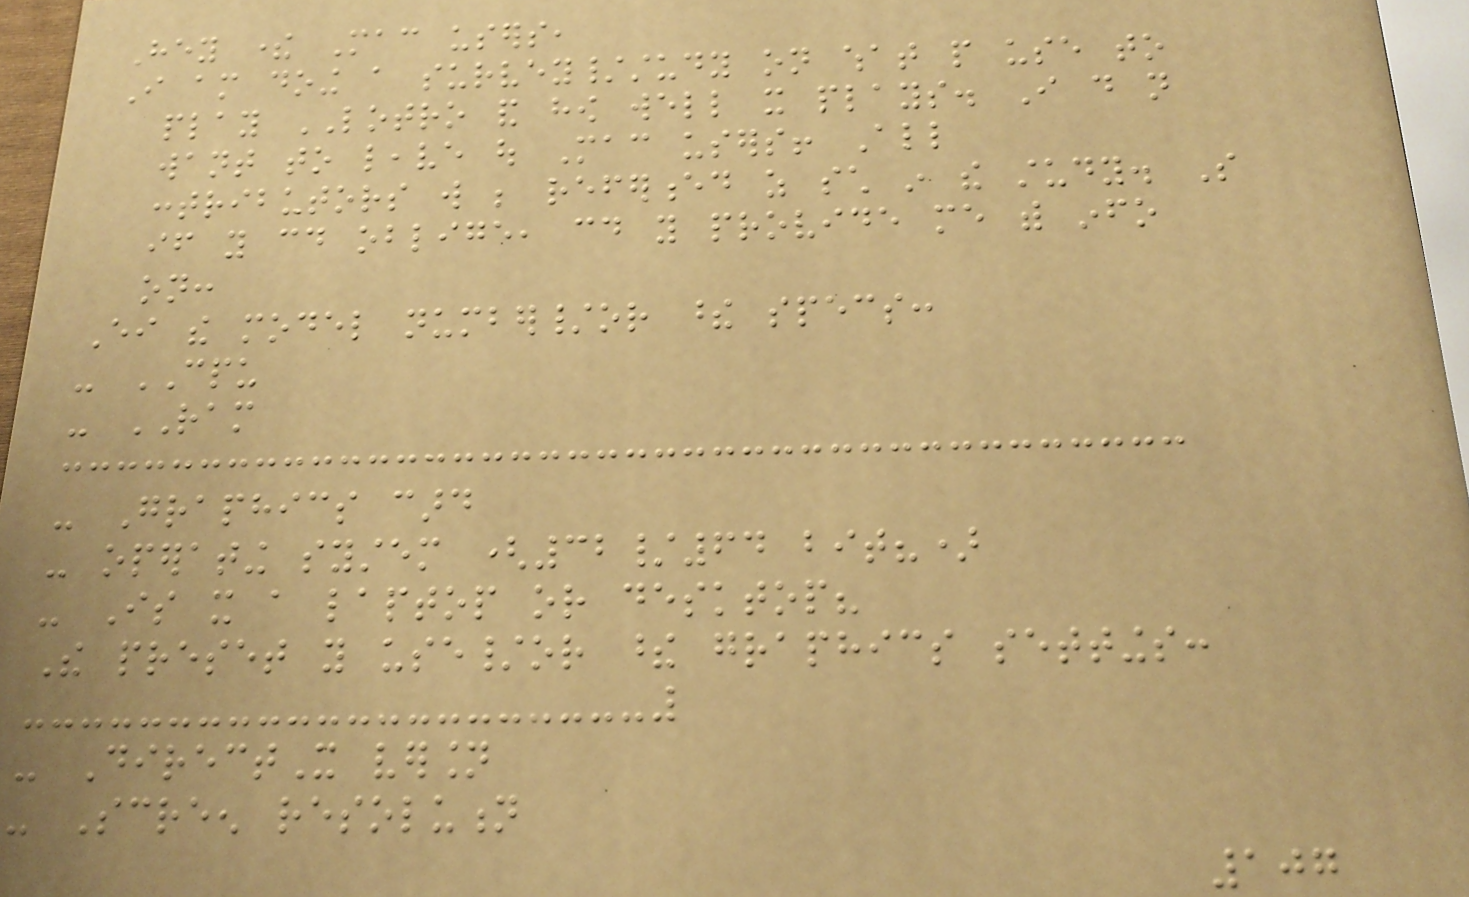Hey there Mac users,
I am doing a survey/study on what people use to
play LOTRO and how well it plays. I do not
want to leave out Mac users! All
contributors will be referenced as such in the study. So
if you could oblige, could you provide me with info
on:
Either the model number/or these specs:
- CPU
- RAM
- Graphics card
- operating system (32/64 bit?)
- Is it a laptop or desktop?
The preset you use/or these graphics settings:
- DirectX version
- Screen resolution
107
